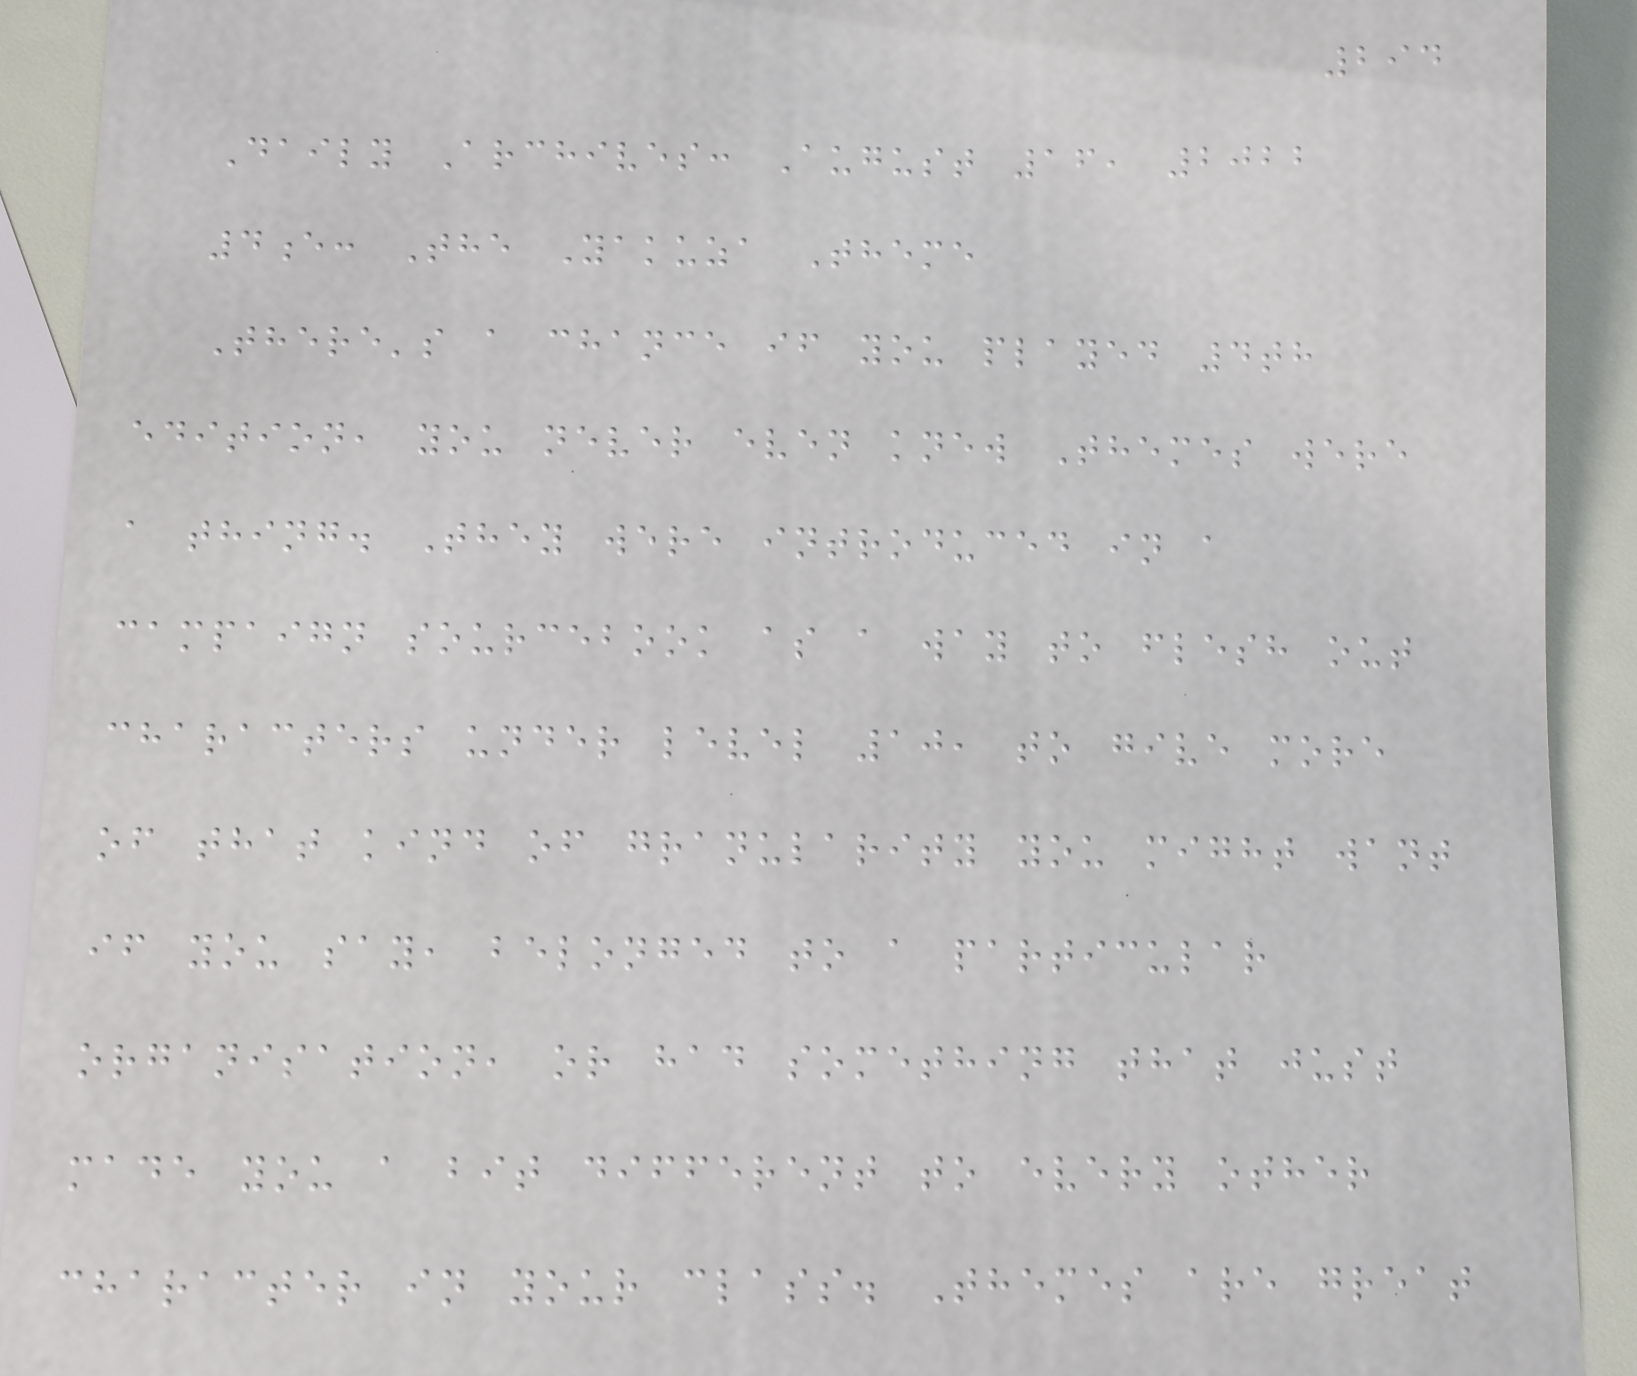294
Daily Archives: August 16, 2022
4e: The Yakuza Theme
There's a chance if you played 4th
edition, you never even knew Themes were
a thing. They were introduced in a
campaign sourcebook as a way to flesh out
characters under level 10, to give more
of that kind of granularity you might want
if you say, belonged to a particular
organisation, or had something that just
made you a bit different to every other
character in your class. Themes are great
